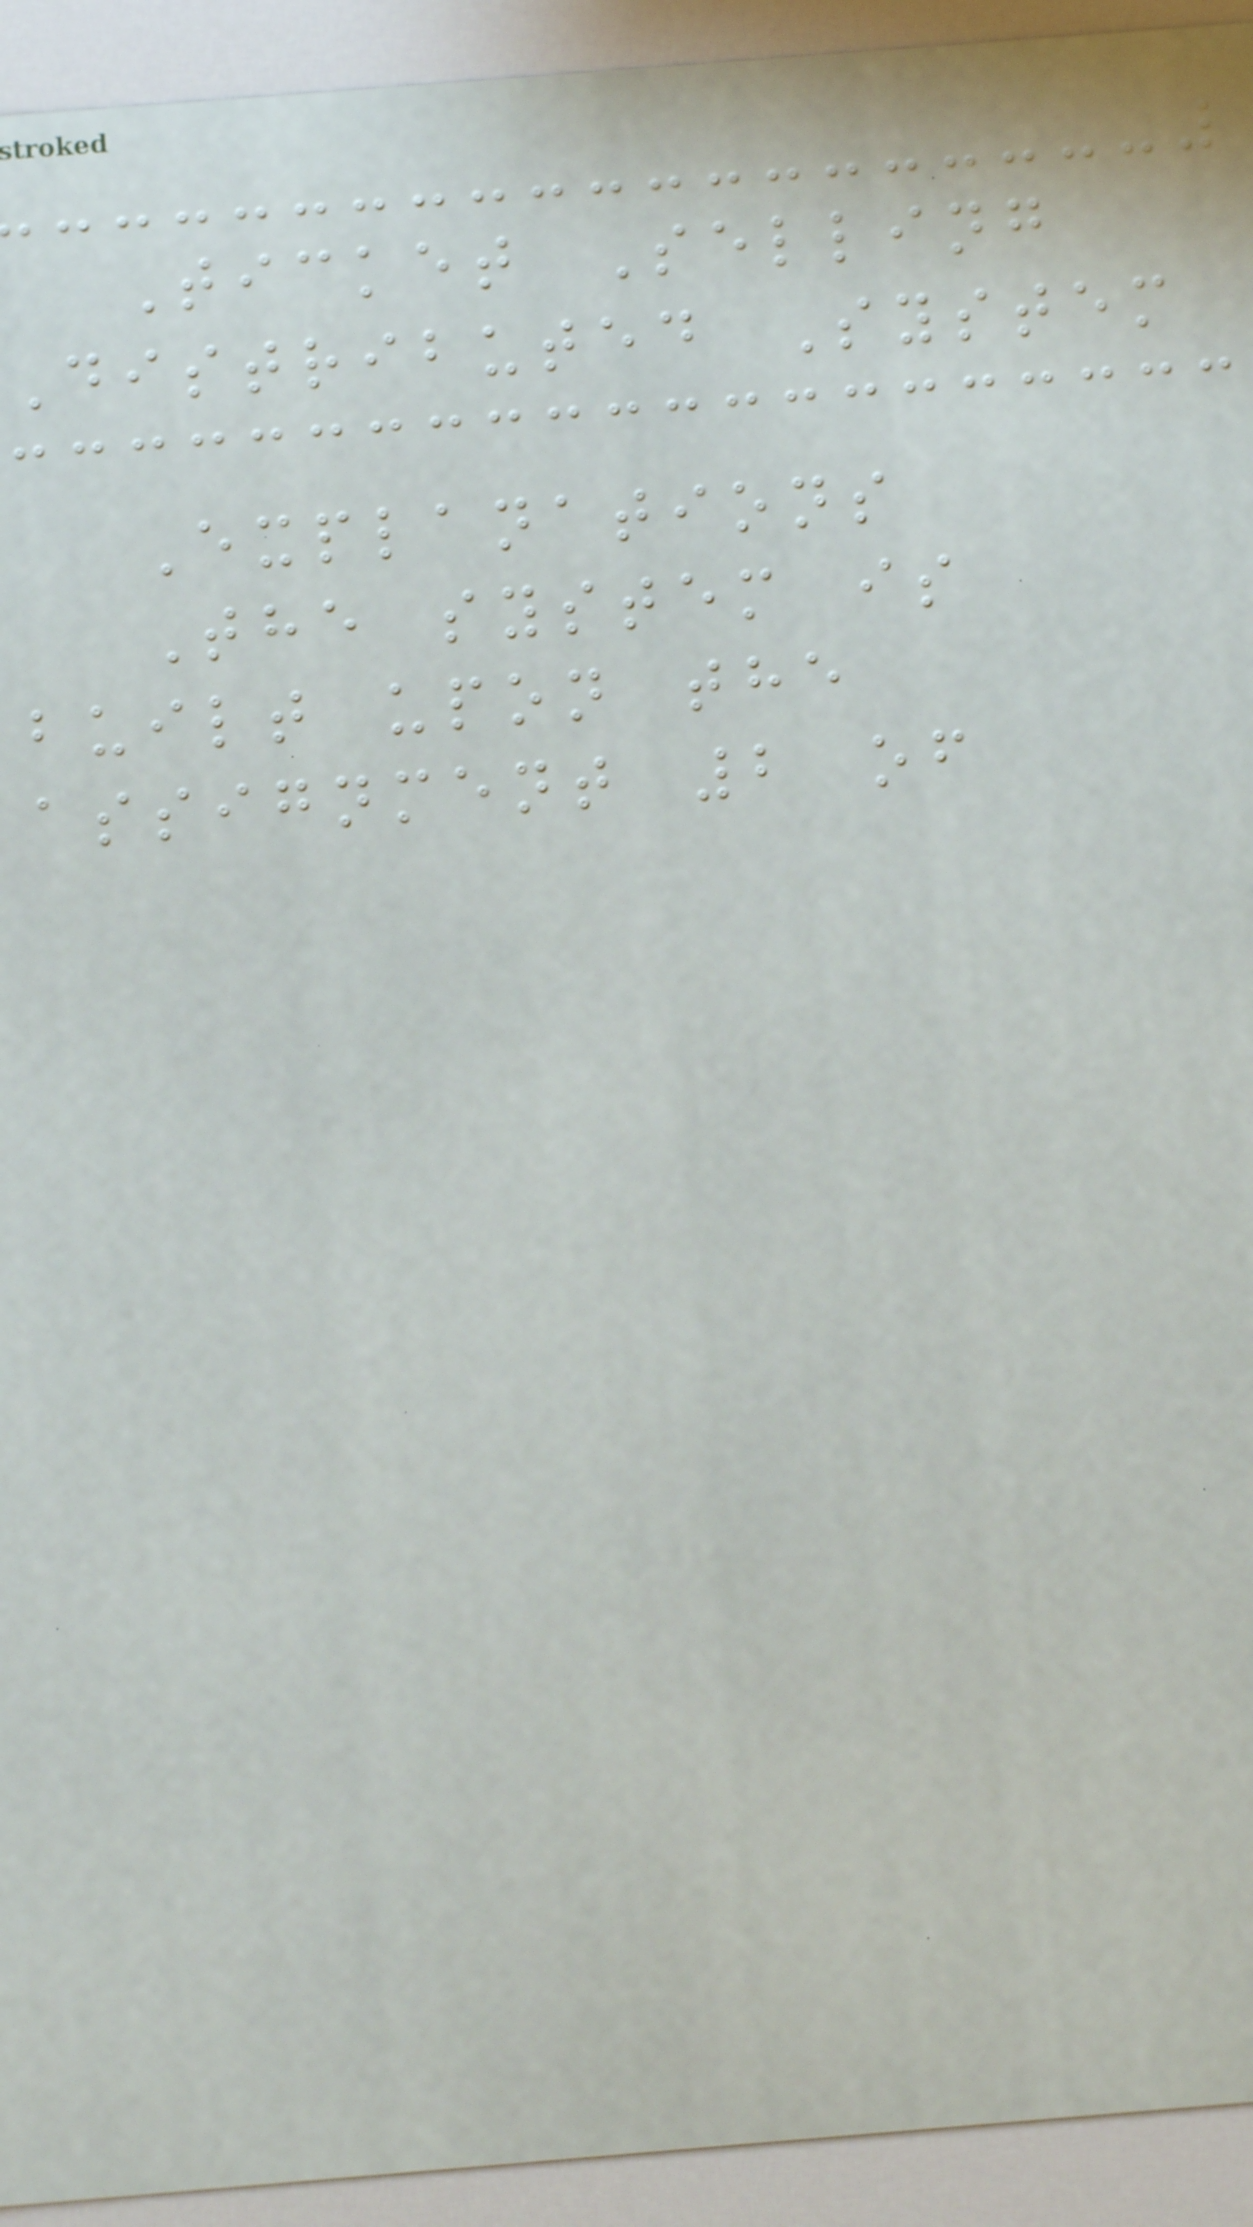Ticket Selling
Distributed System
Explanations
The system is
built upon the
assignment 2 of
